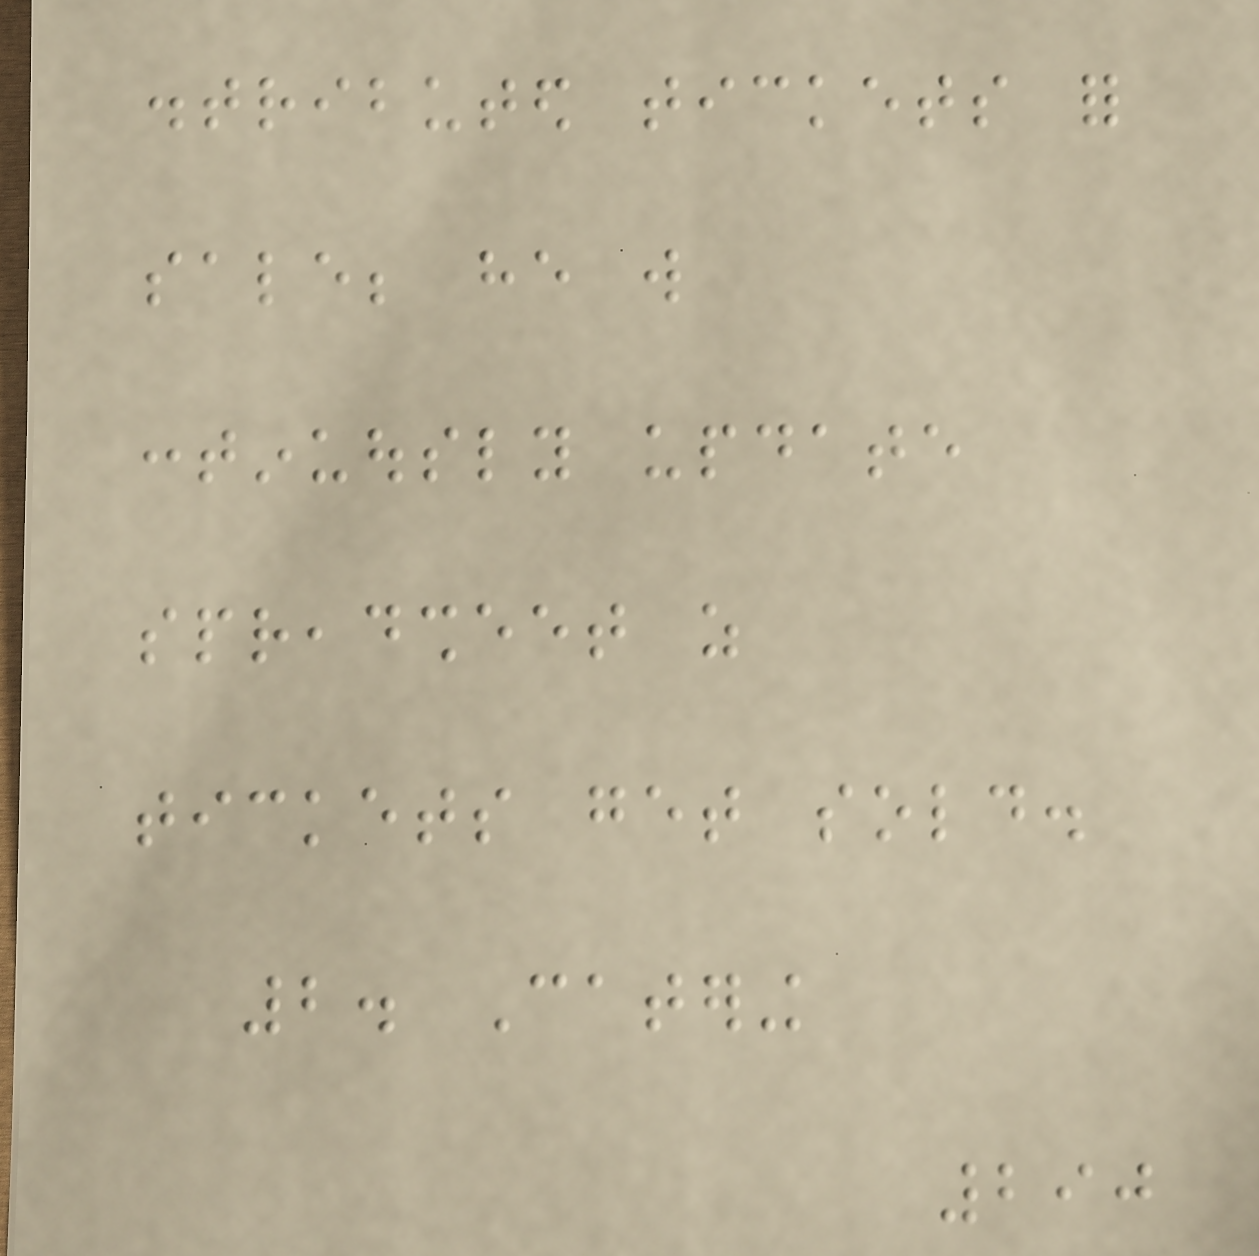distributed tickets for
sale; he will
continuously update
spreadsheet as
tickets get sold.
2. Catering
290
